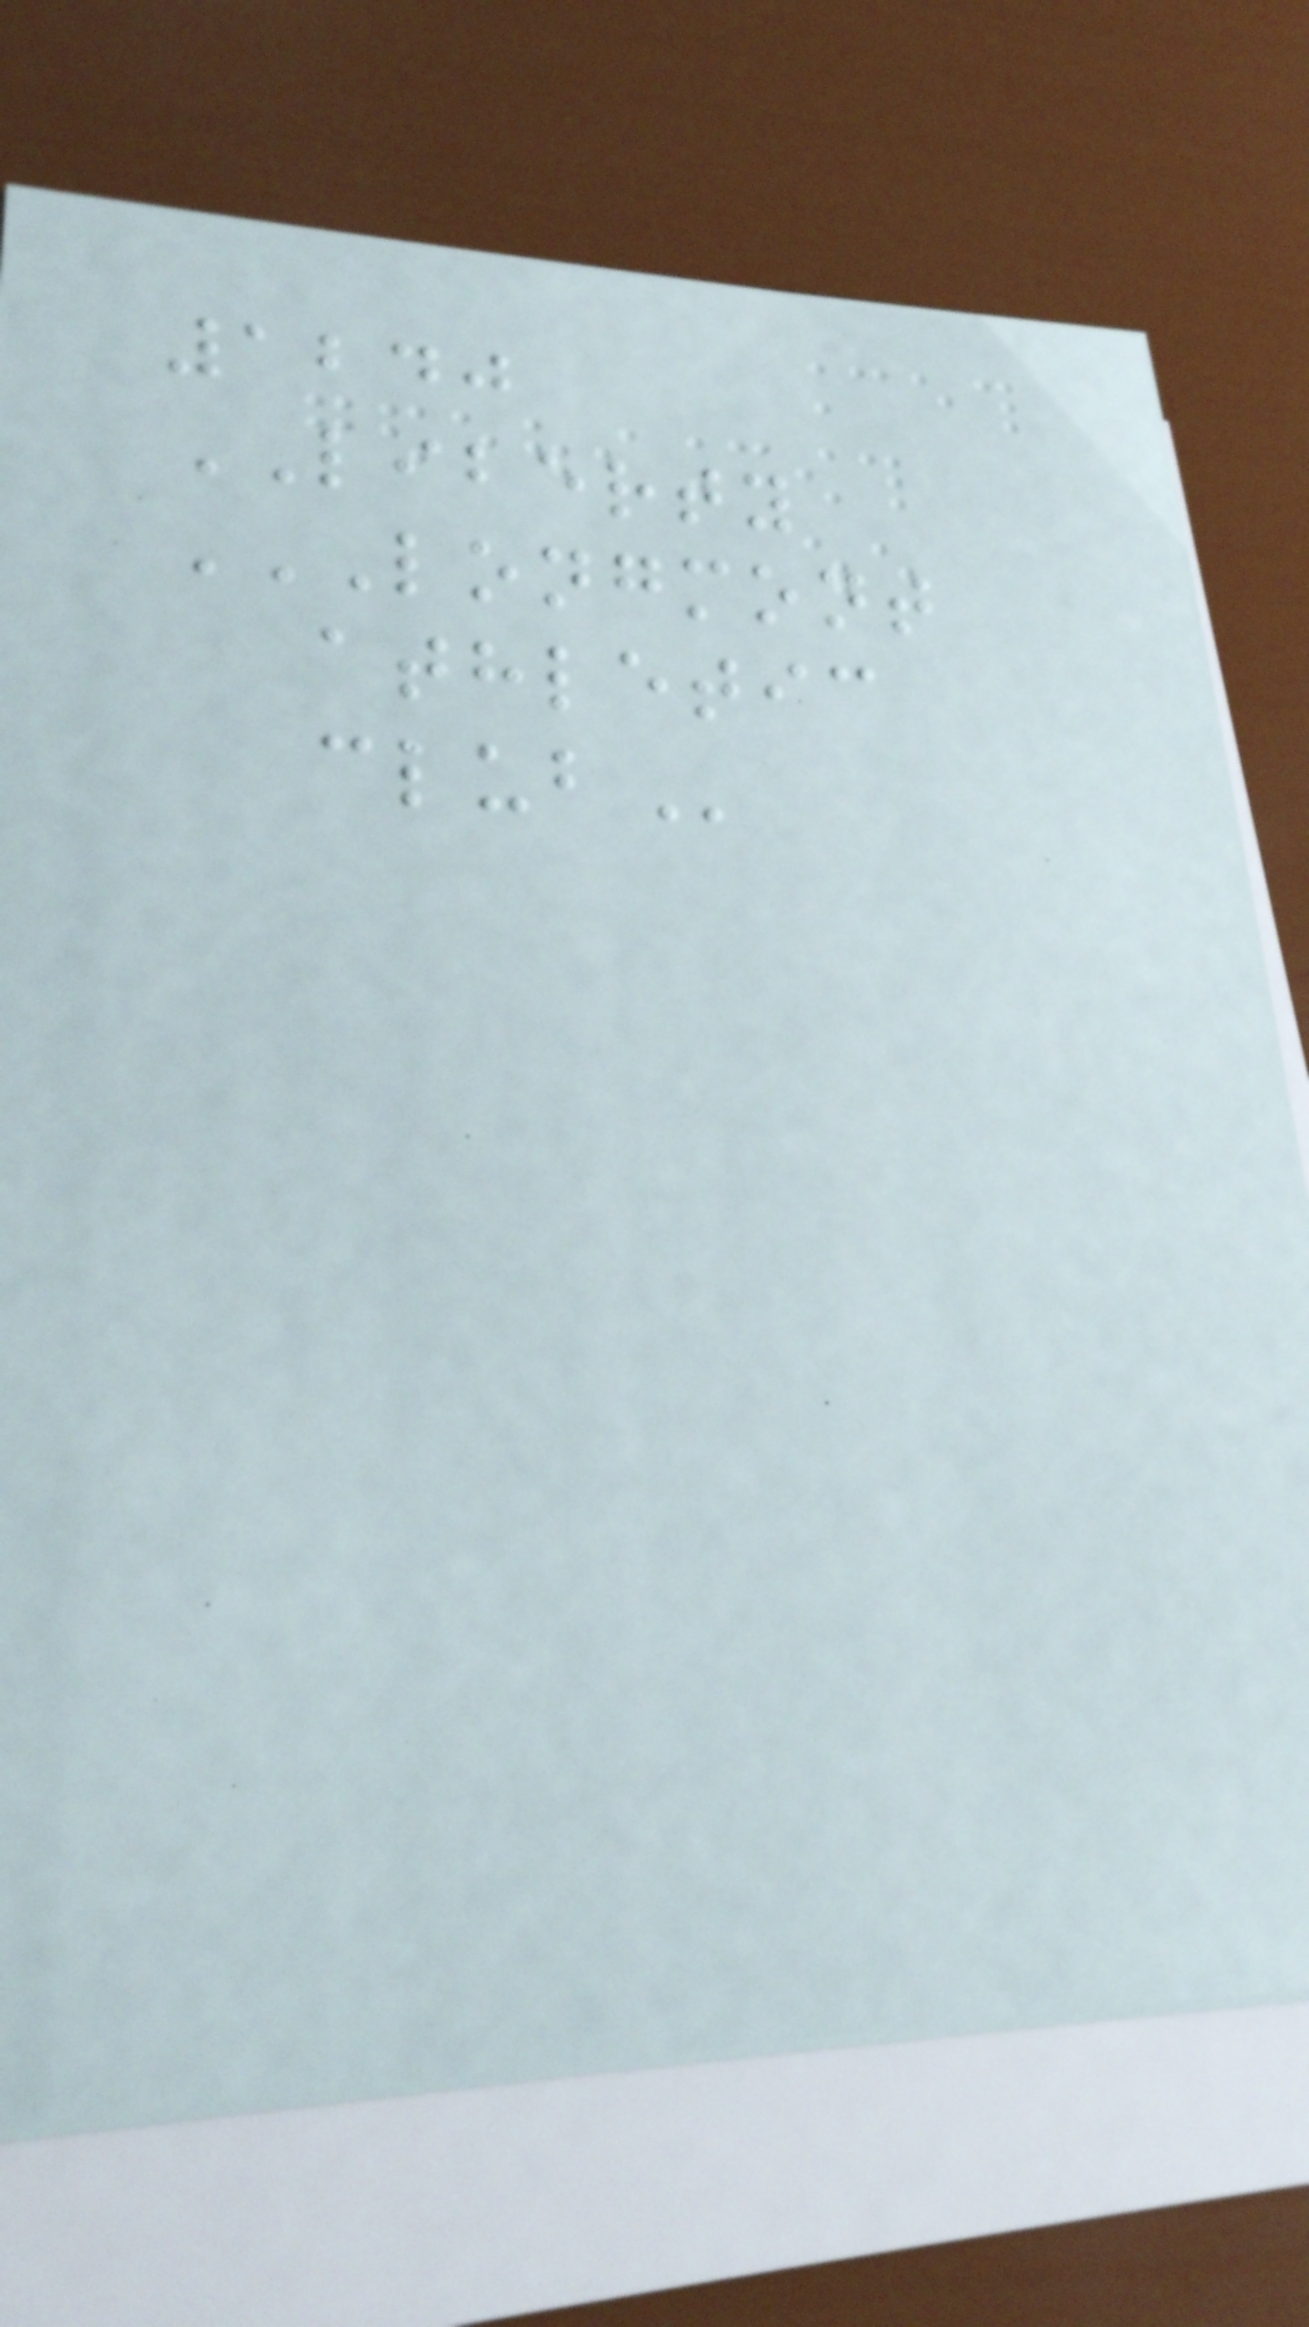1240
LIBERTY
LONGMONT
ATHLETIC
CLUB
